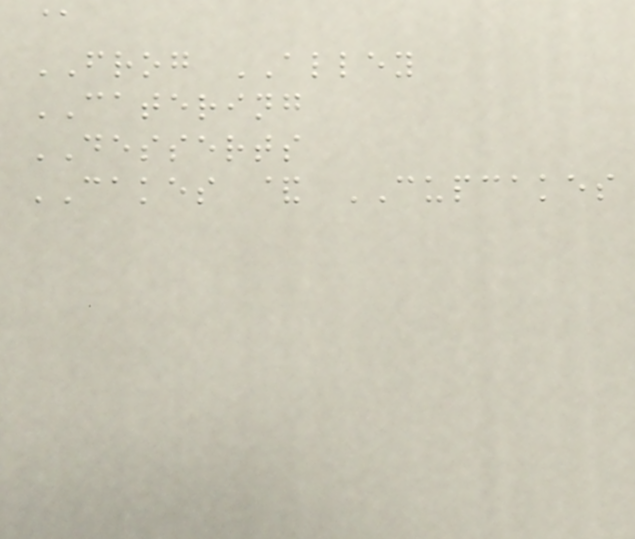@
FROG ALLEY
CATERING
DESSERTS
CAKES & CUPCAKES
